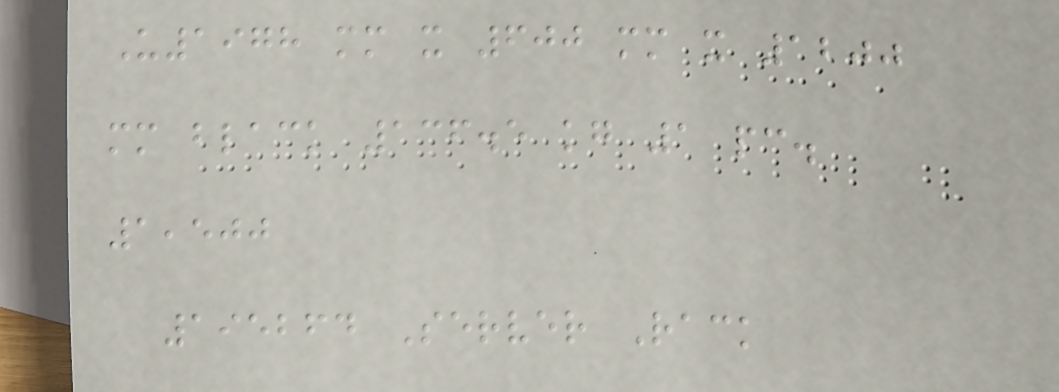U1978 mm x 600 mm x 1200
mm black 136.5 kg 1 pc.
1,500
195264 Server Rack
